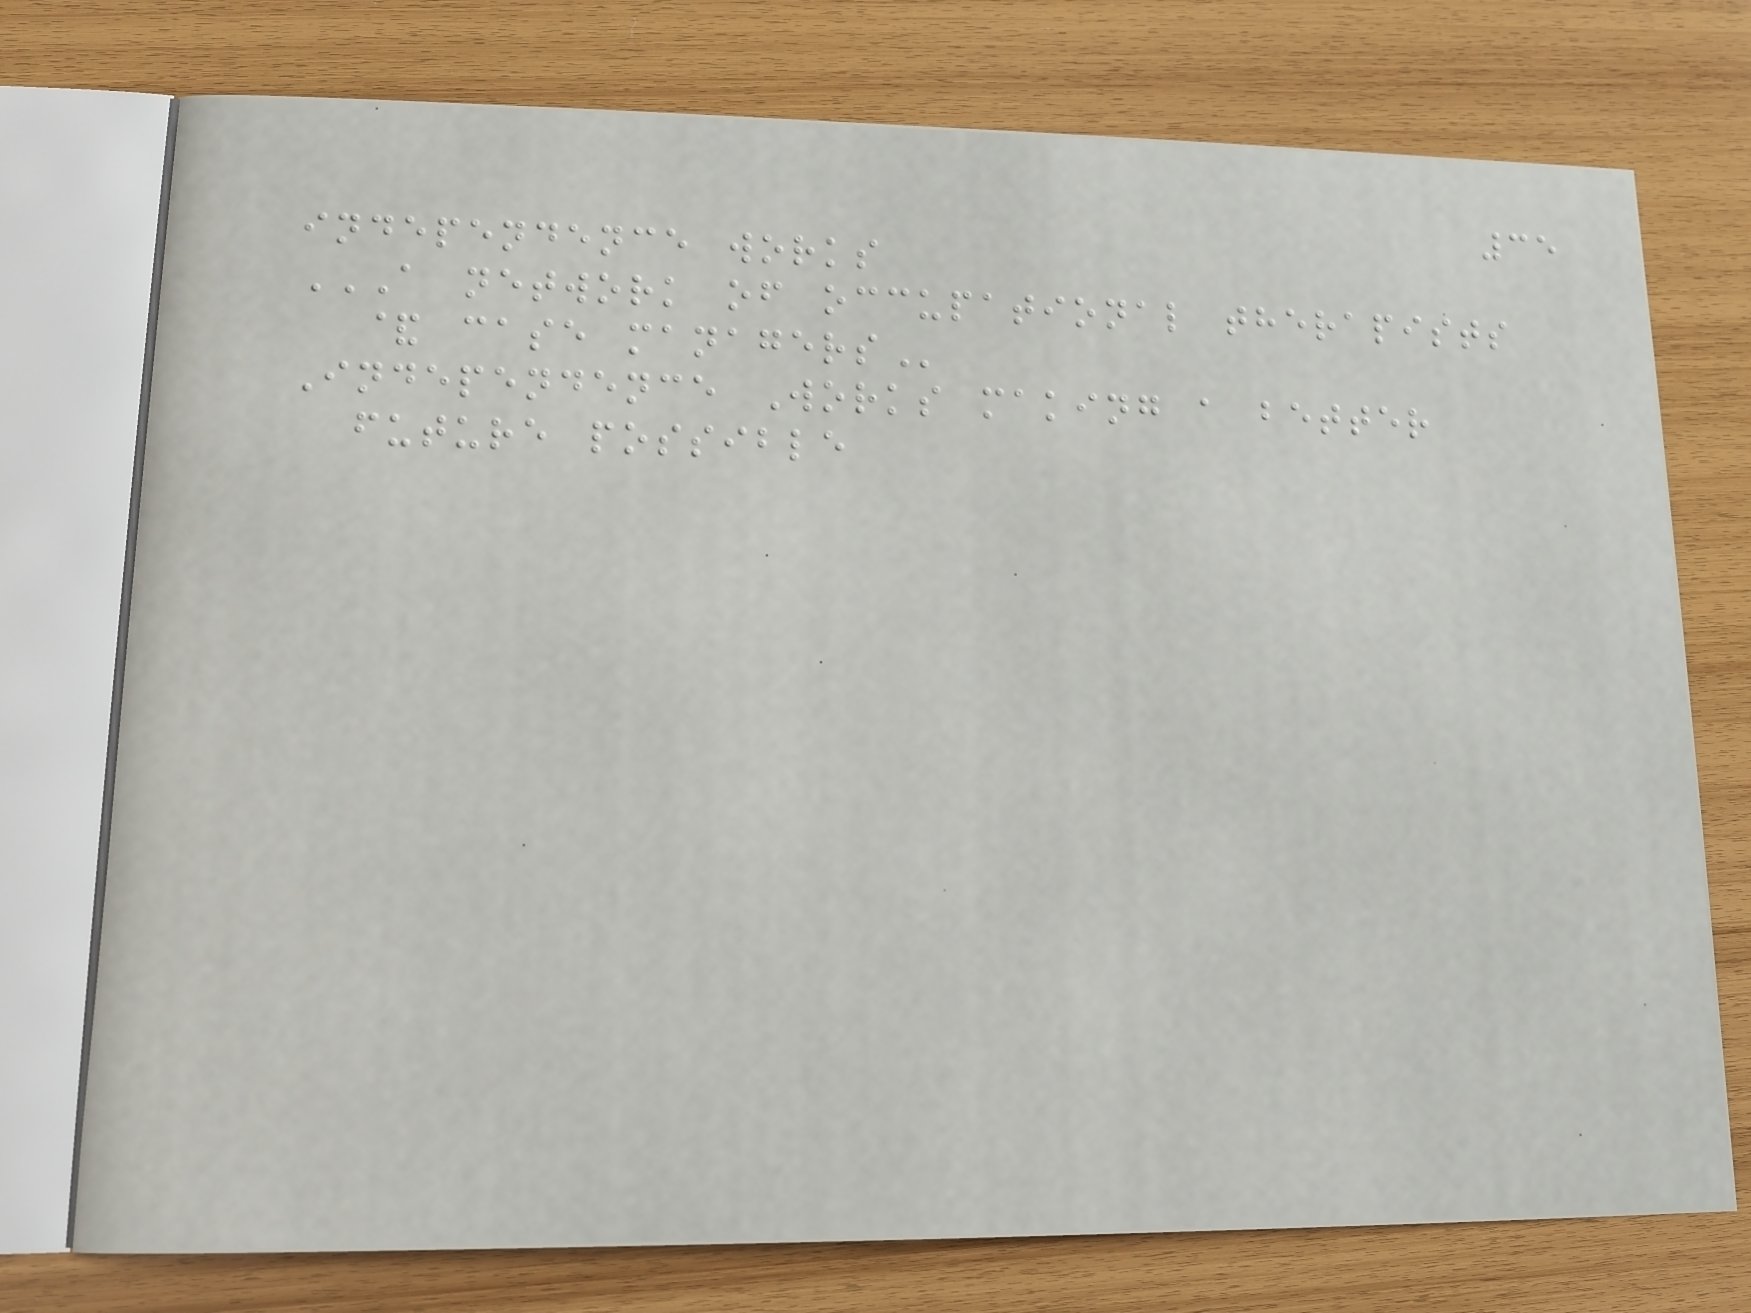35
independence works
A NETWORK OF OCCUPATIONAL THERAPISTS
& CASE MANAGERS
Independence Works making a better
future possible
